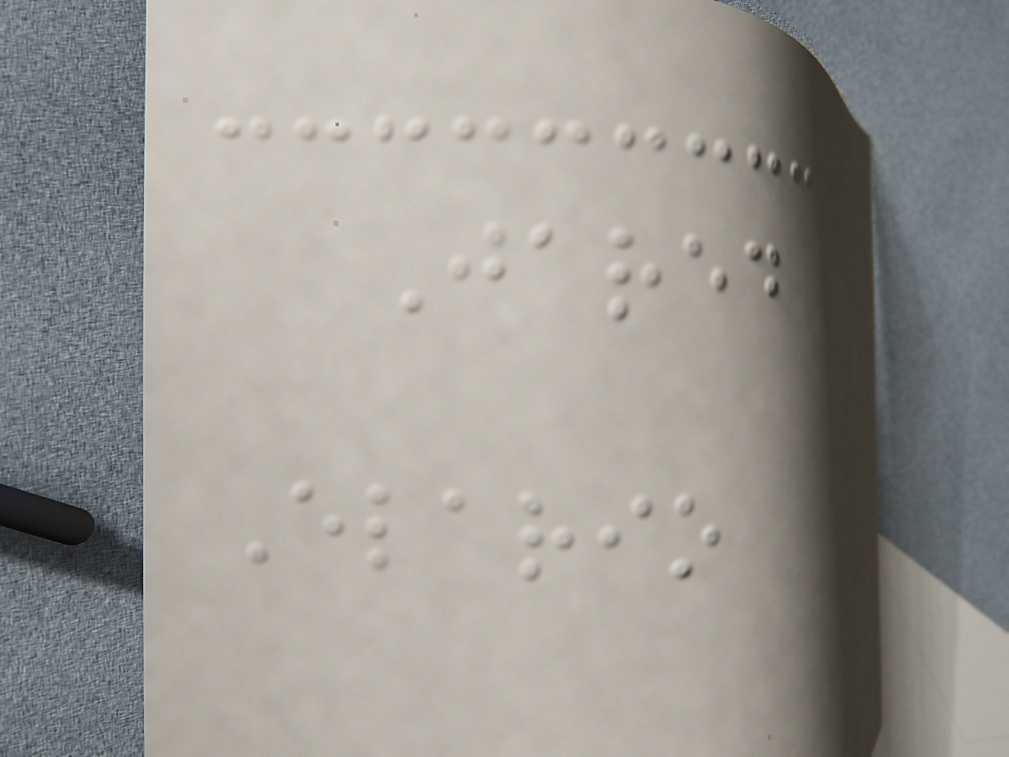Jared
Elario
